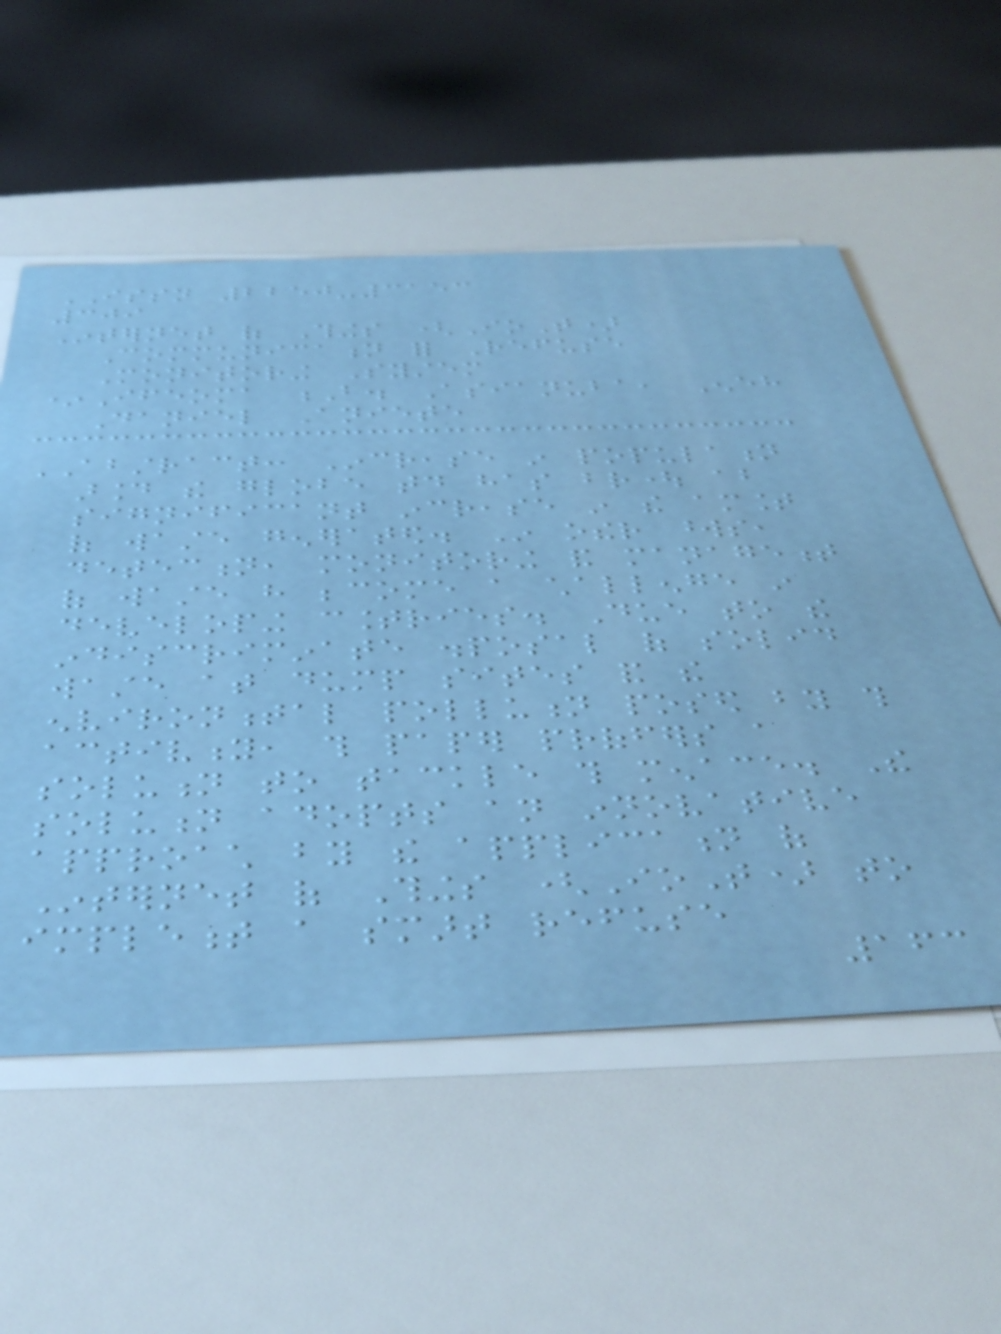ISSN 2250-3153
309
Internet of Things (IoT)
Communication for Refuse
Monitoring System
*Ifeoma B. Asianuba, Eneh
Daniel Aniete
ABSTRACT: Increase in population
around the globe today has brought about
significant increase in the amount
of waste generated. In other words,
detection, monitoring and management
of waste have become a challenge in
developing countries. Due to the
indiscriminate disposal of solid
waste at dump sites and the
environmental pollution posed by this
activity, this paper proffers a
solution to tackle this menace. The
solution adopts an innovative
approach by the application of
Internet of Things (IoT) to
implement a smart refuse
163
